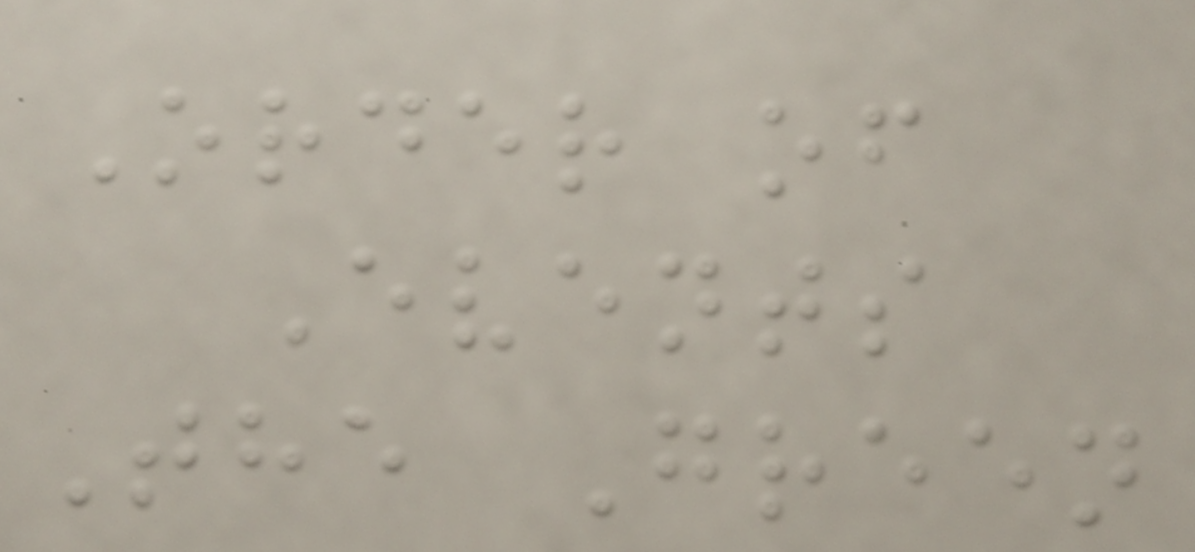Order of
Events
The Green
